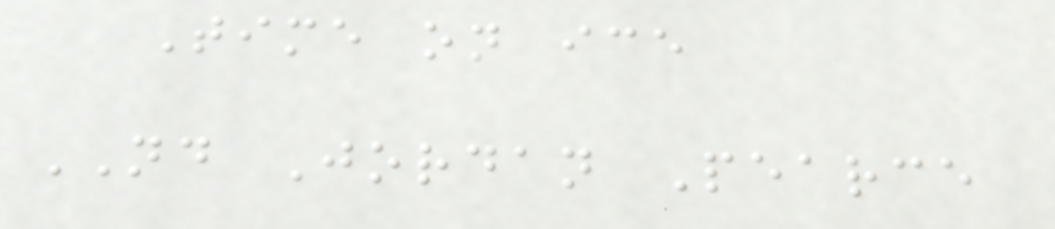Time on ice
ND Jordan Pearce
